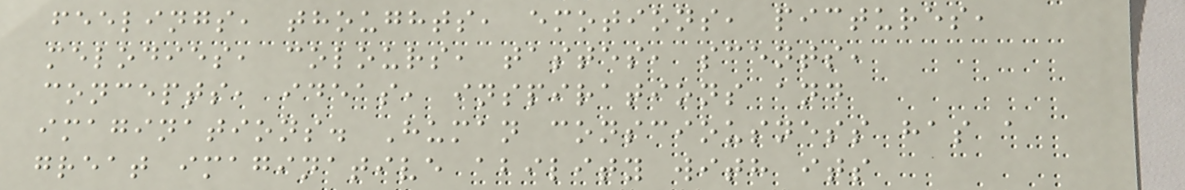feelings, thoughts, emotions, pictures,
melodies, colours, tastes, scents,
concepts, ideas, inspirations and
imaginations. Human consciousness has a
great imaginative ability with its
